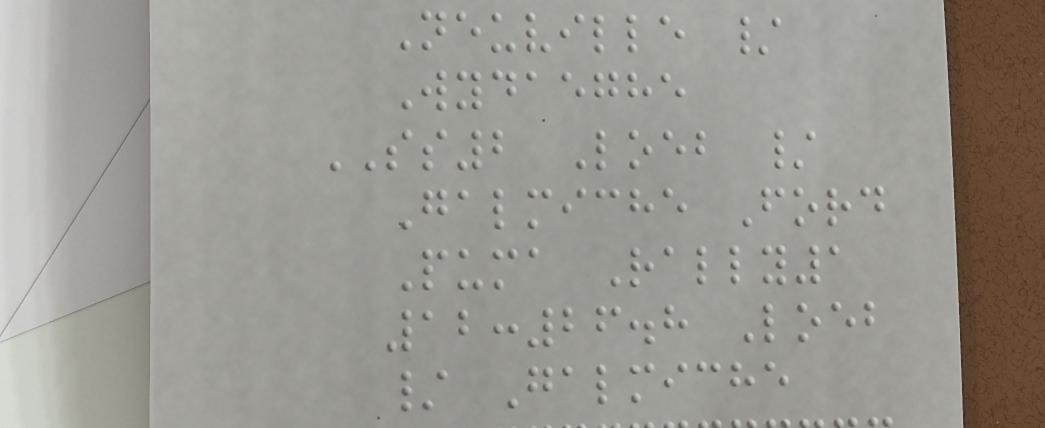Neuville /
Wydaeghe
SS2 Loeb /
Galmiche Ford
Puma Rally1
12:26.8 Loeb
/ Galmiche
